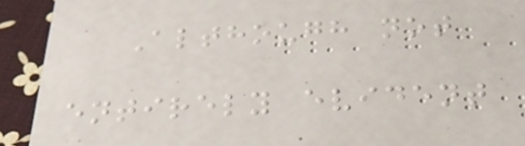Although not
entirely evident
